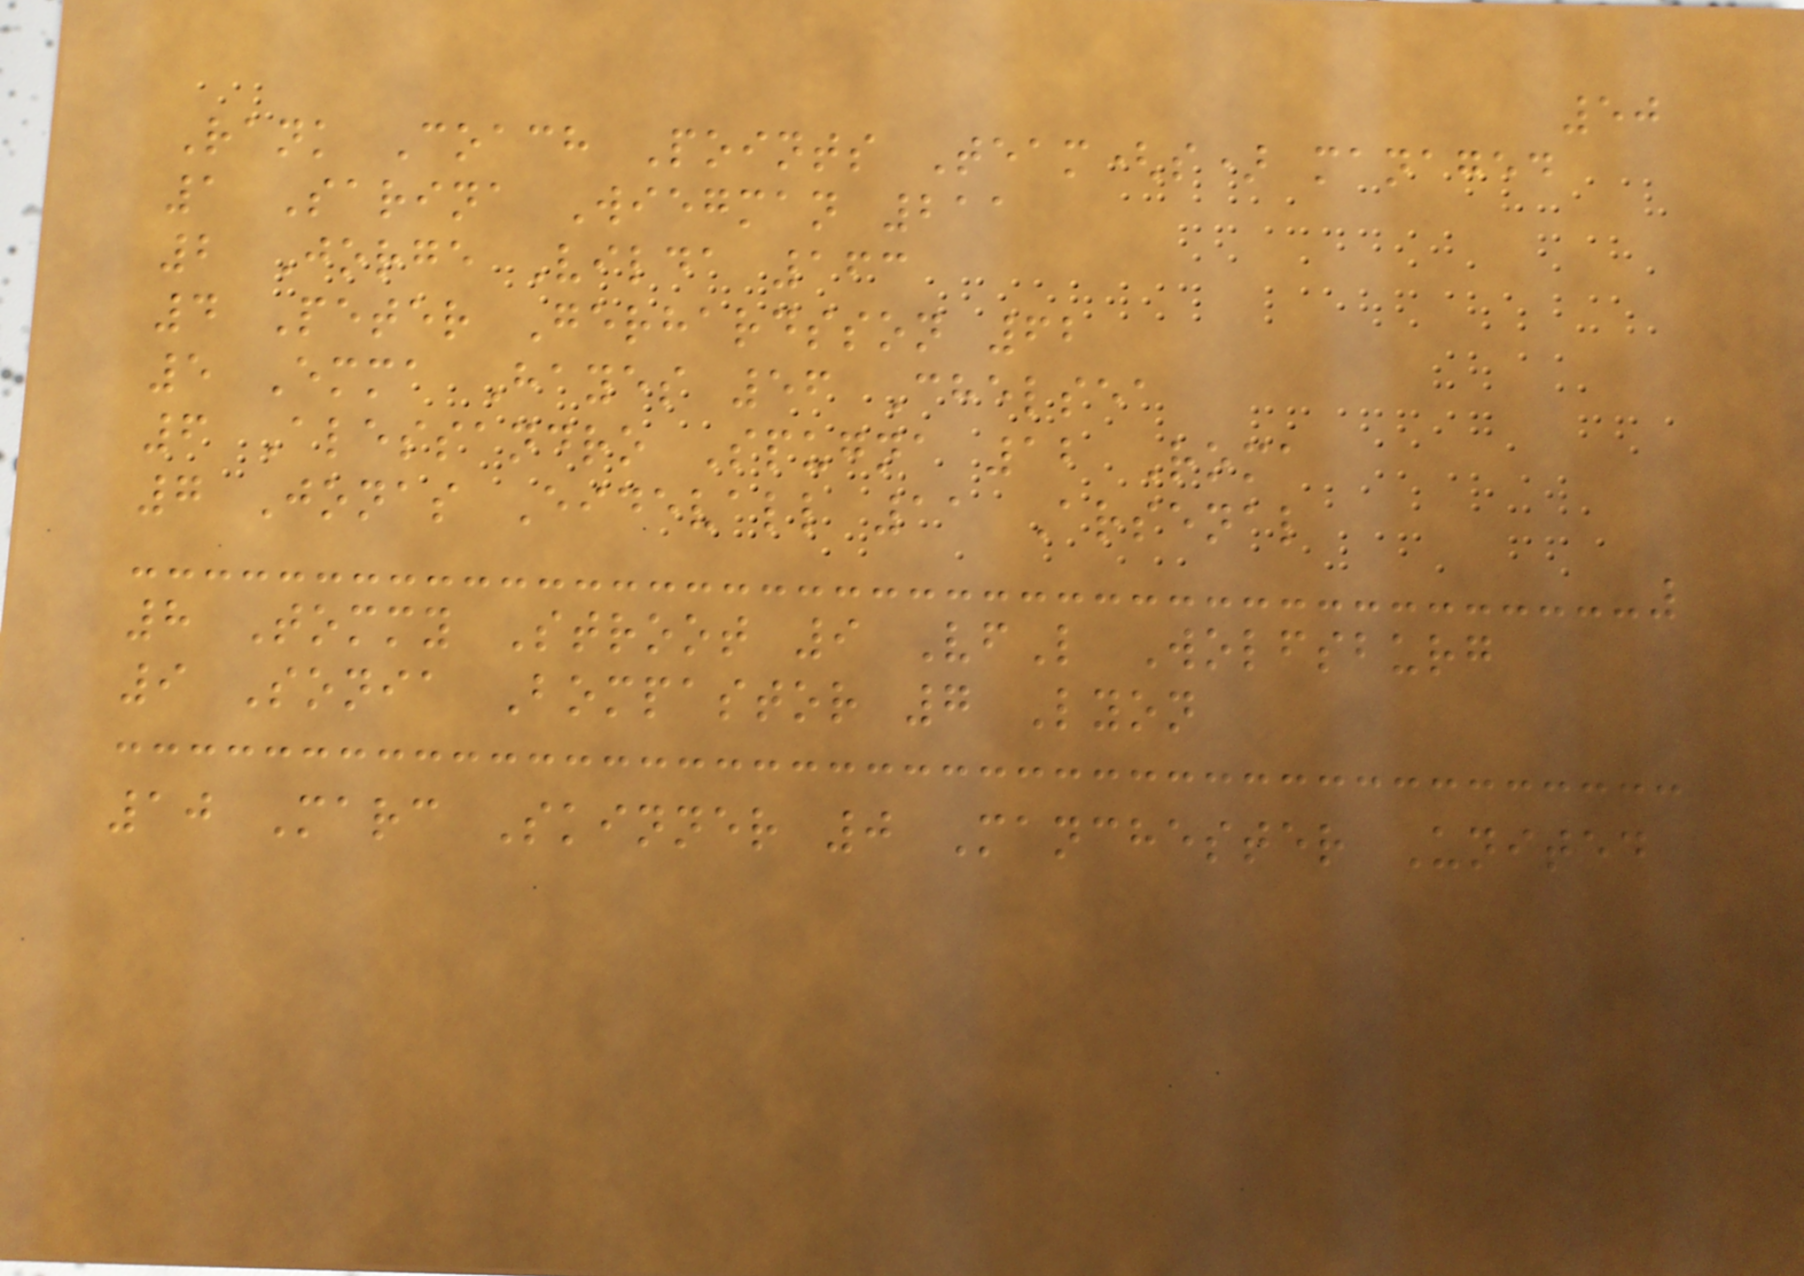50
Rank Coach Points Team(s) managed
1 Sarina Wiegman 211
2 Jorge Vilda 163
4 Peter Gerhardsson 62
5 Emma Hayes 56 Chelsea
6 Alessandro Spugna 12 Roma
7 Jonas Eidevall 11 Arsenal
8 Tommy Stroot 9 VfL Wolfsburg
9 Sonia Bompastor 7 Lyon
10 Marc Skinner 0 Manchester United
